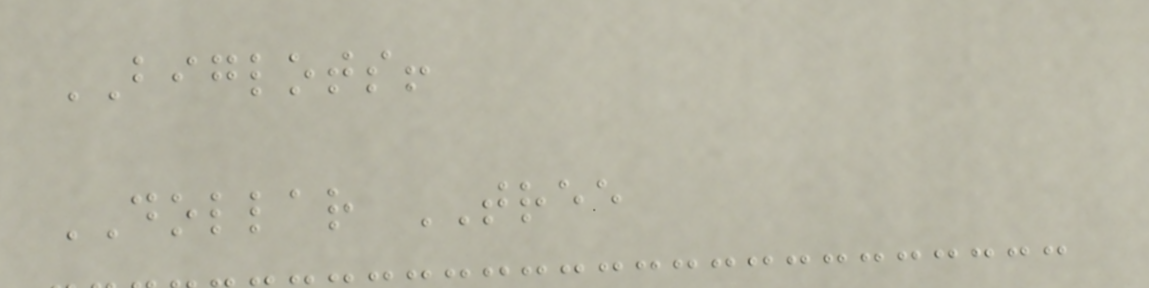BIGLOTS!
DOLLAR TREE
